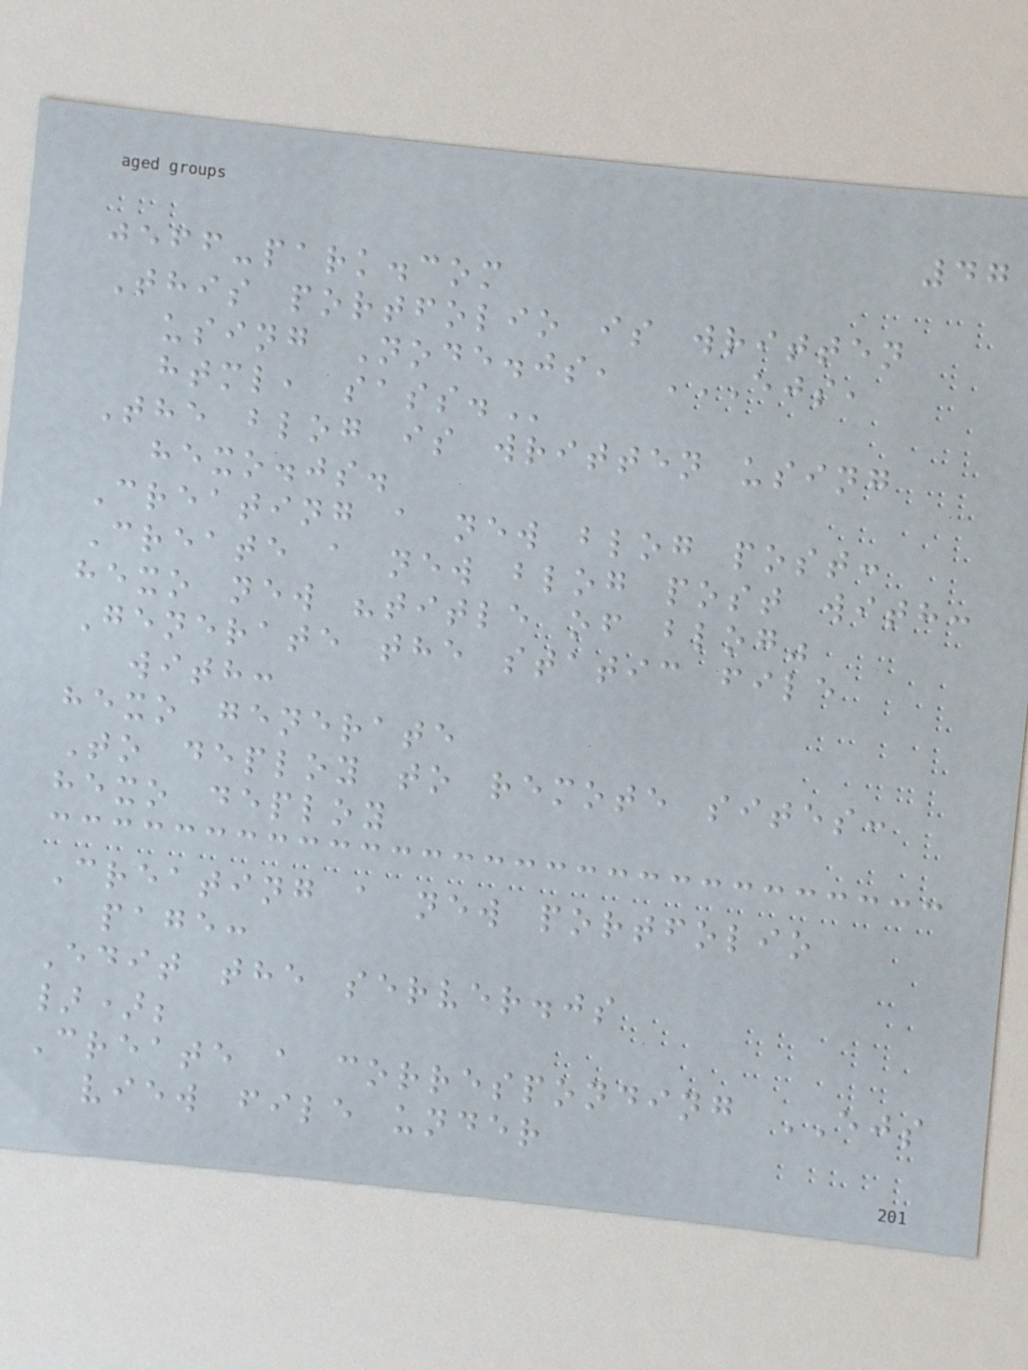47
jeff-park.com
This portfolio is written
using Node.js, EJS,
HTML, SASS.
The blog is written using
hexo.js.
Creating a new blog post:
Create a new blog post with:
hexo new "title of blog"
Generate the static file
with:
hexo generate
To deploy to remote sites:
hexo deploy
Creating a new portfolio
page:
Edit the server.js
});
Create a corresponding EJS
view file under
